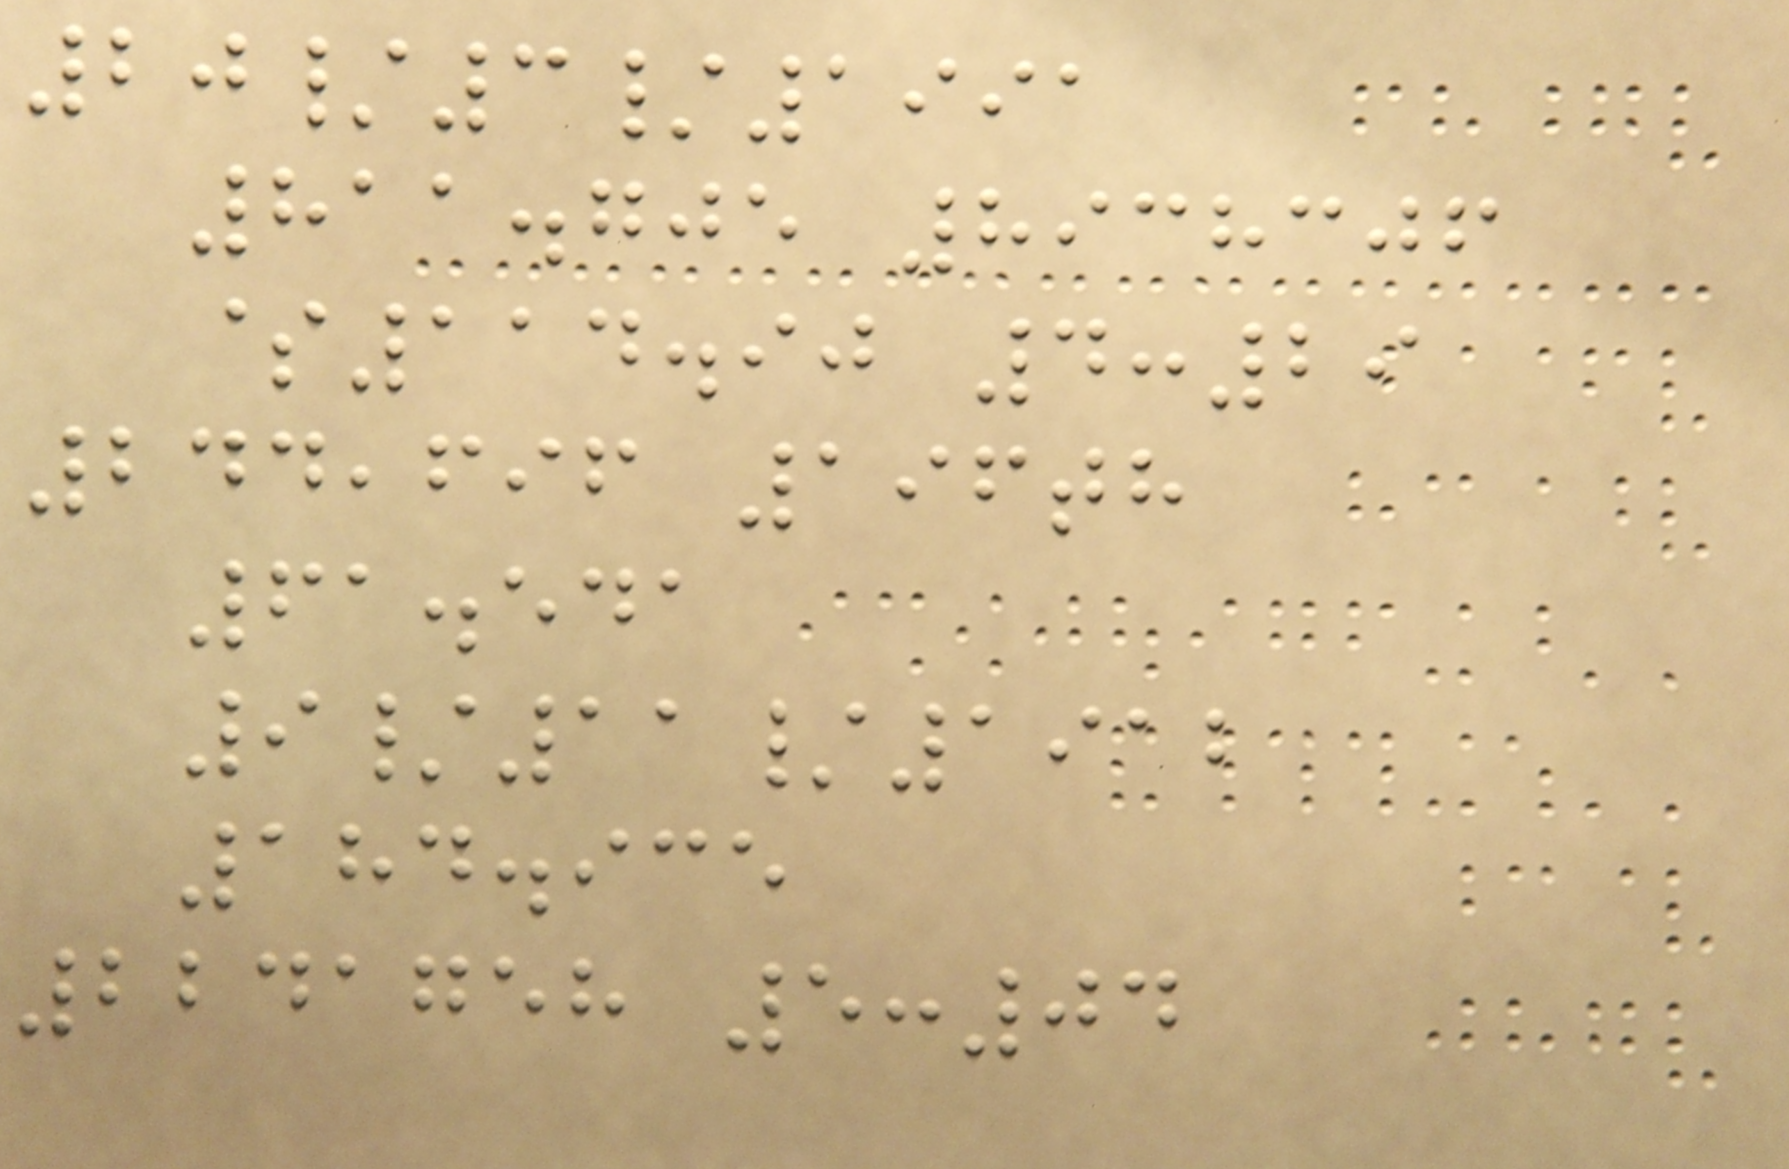20/3/1991
811.705 8938306
$114.90 4:29
244,696 196th
61.541
9/11/1912
184.935
2241758 5:04
